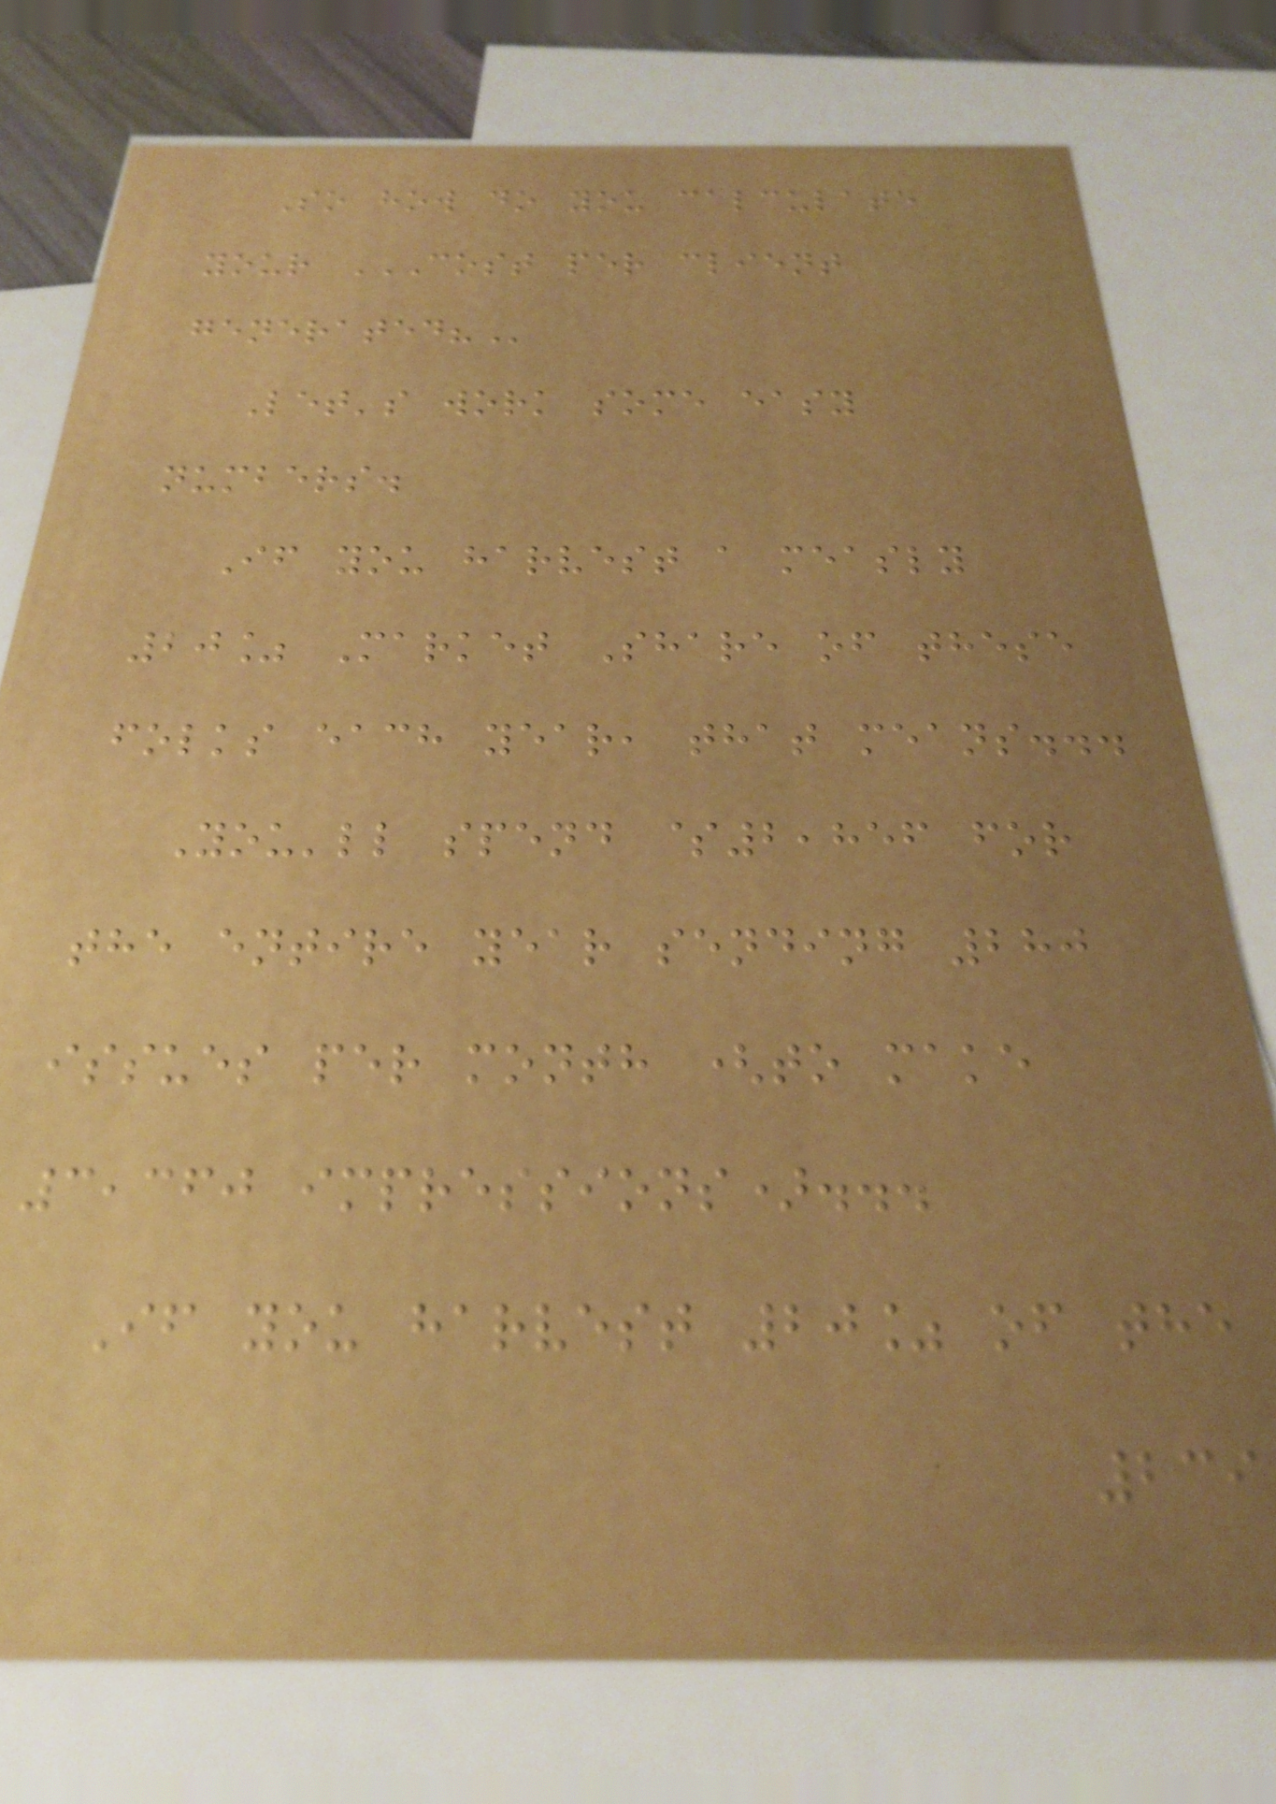So how do you calculate
your COST PER CLIENT
GENERATED?
Let's work some easy
numbers.
If you harvest a measly
20% Market Share of these
folks each year, that means...
You'll spend $2,856 for
the entire year sending 280
issues per month (to make
3,360 impressions)...
If you harvest 20% of the
239
